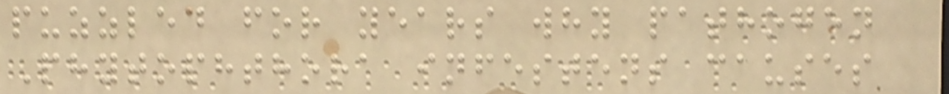puzzled for years why pathogen
Phytophthora infestens causes
